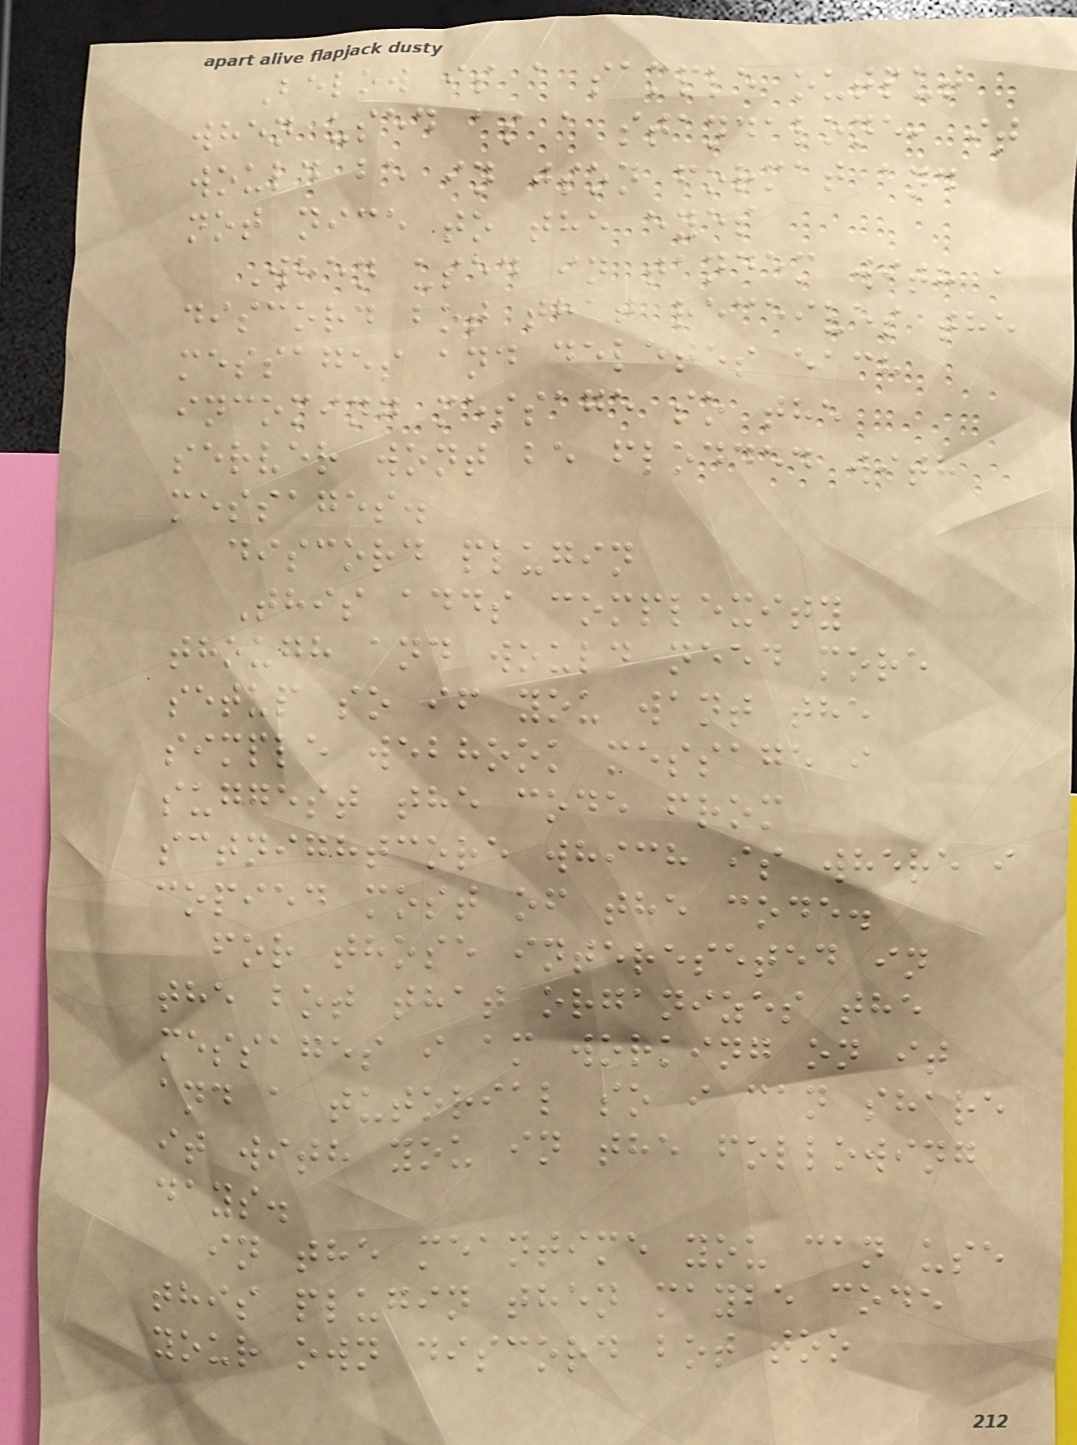Below is a sample output
when used as a standalone, it
would be in json format and
not nice to the eyes
When used in tandem with a
discord bot that receives the
messages and deletes each
incoming message so the
server wont be flodded with
messages.
discord plugin
This adds complexity
though and would need more
setup so if you want the
simple webhook message i
suggest the code from
sctnightcore which is where i
copied most of the code.
for those intereseted in
the bot that organizes the
messages i am working on it
and a tutorial so i can share
it with you in the following
days.
in the meantime you can use
this plugin then maybe code
your own discord bot too
